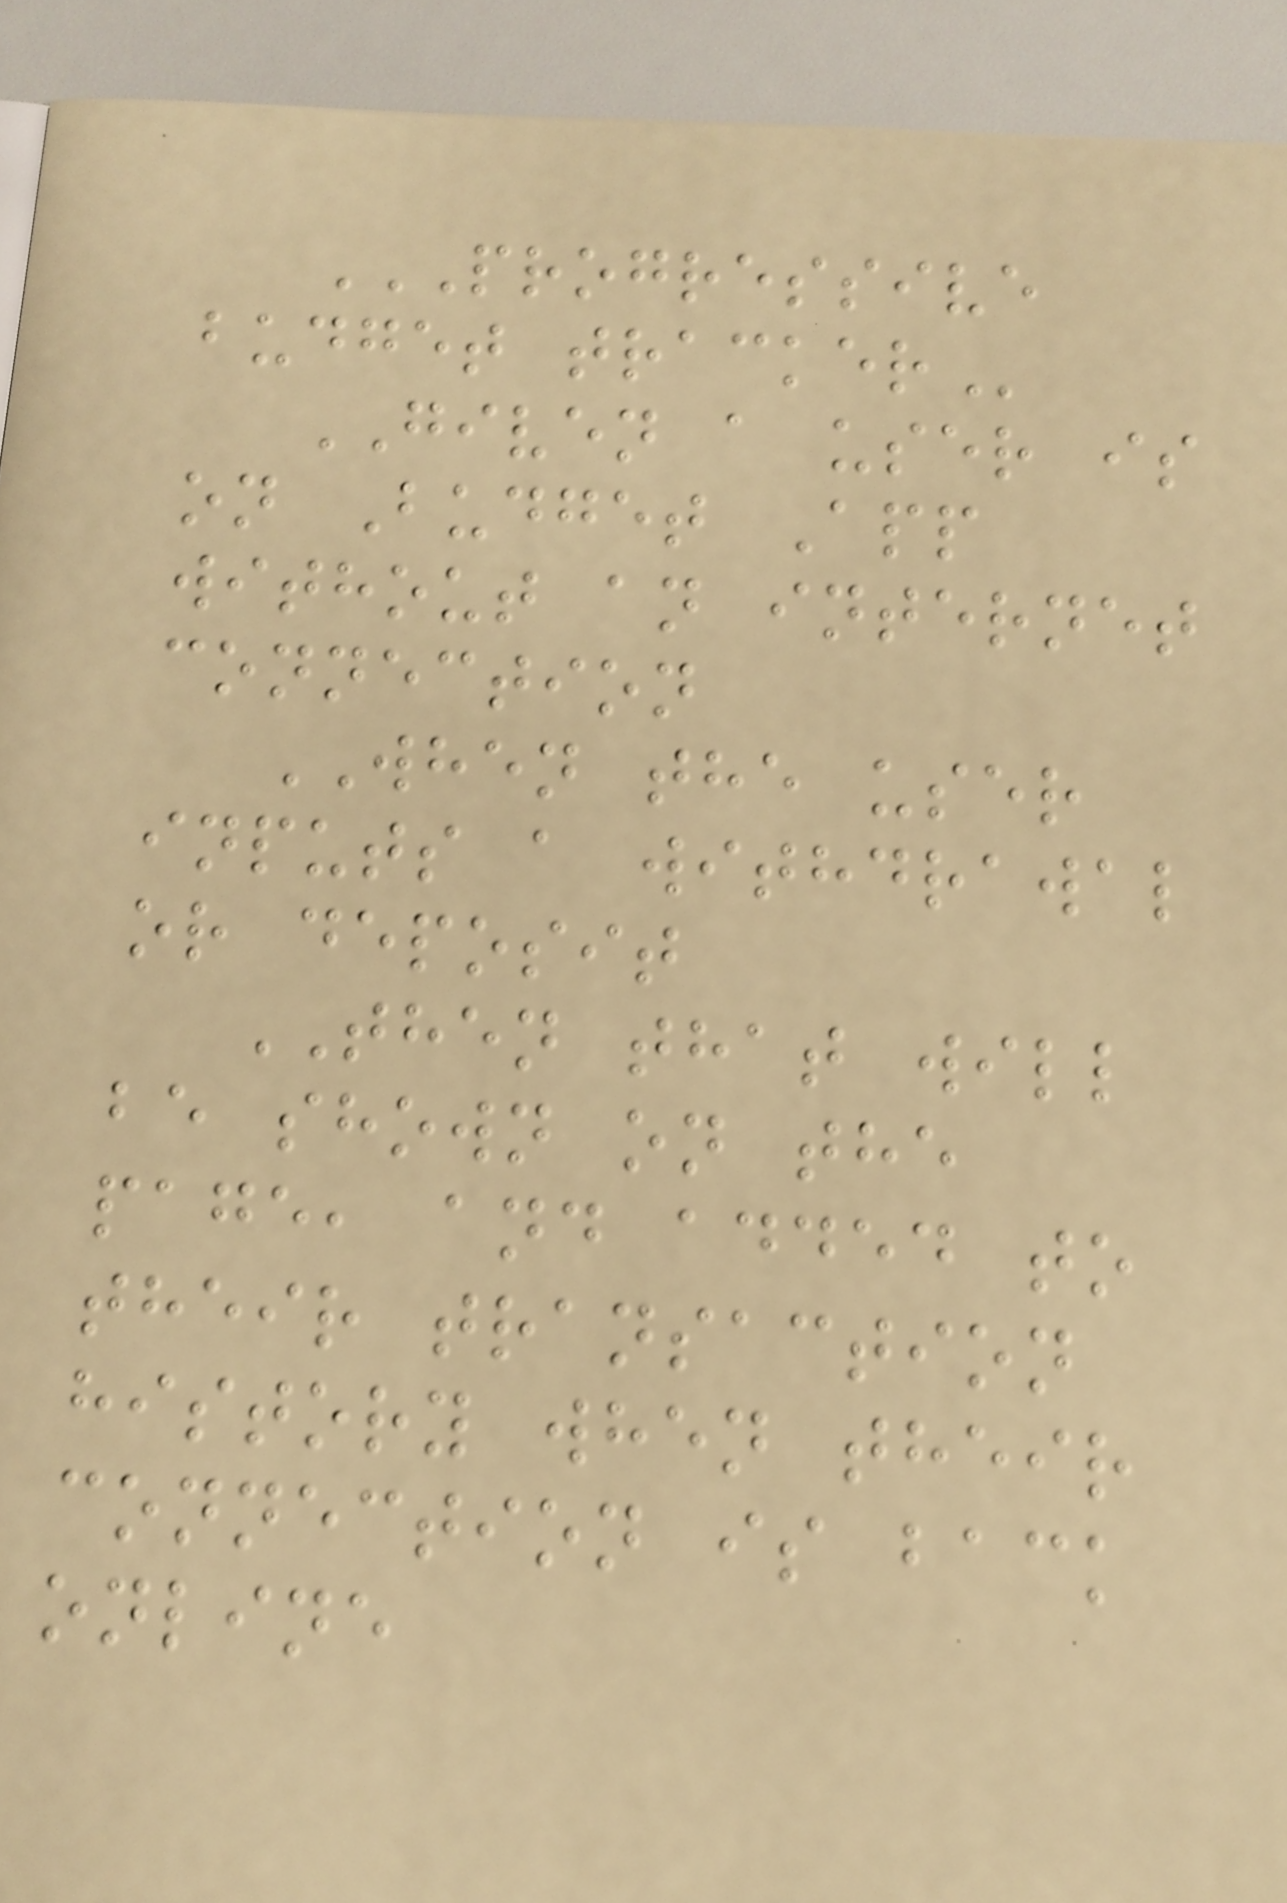PROGRESSIVE
BUDGET TRACKER
GIVEN a user is
on Budget App
without an internet
connection
WHEN the user
inputs a withdrawal
or deposit
THEN that will
be shown on the
page, and added to
their transaction
history when their
connection is back
online
